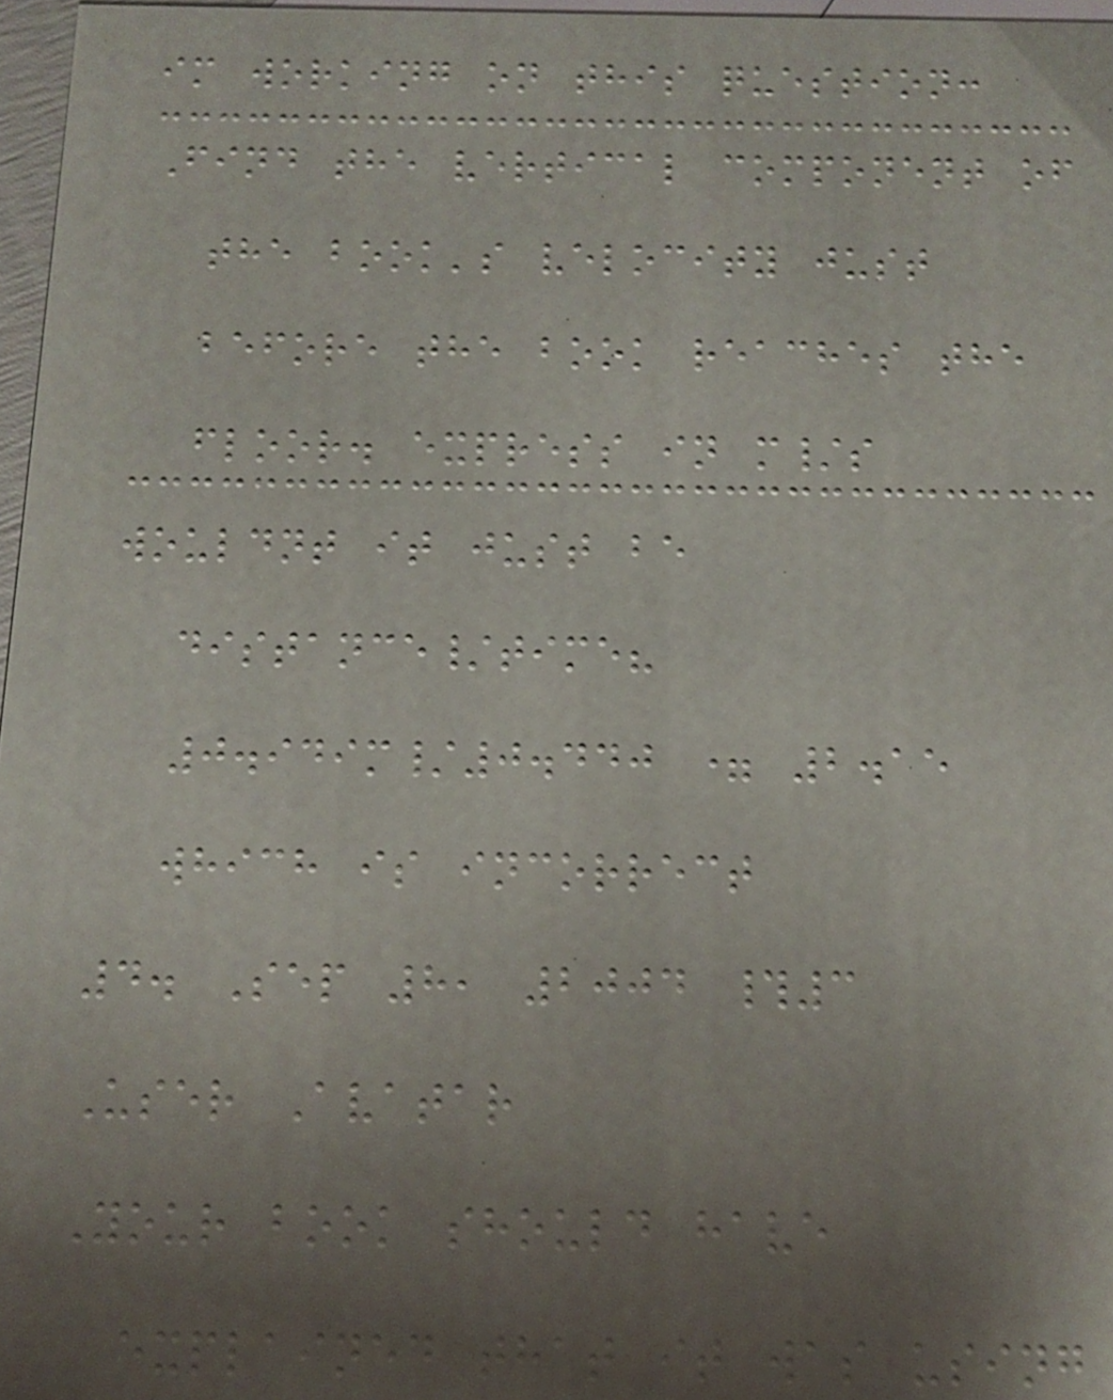im working on this question:
Find the vertical component of
the book's velocity just
before the book reaches the
floor. express in m/s
wouldnt it just be
distance/time?
0.949m/0.440 = 2.15
which is incorrect
4. Sep 8, 2004 #3
User Avatar
Your book should have
explained that it was using
